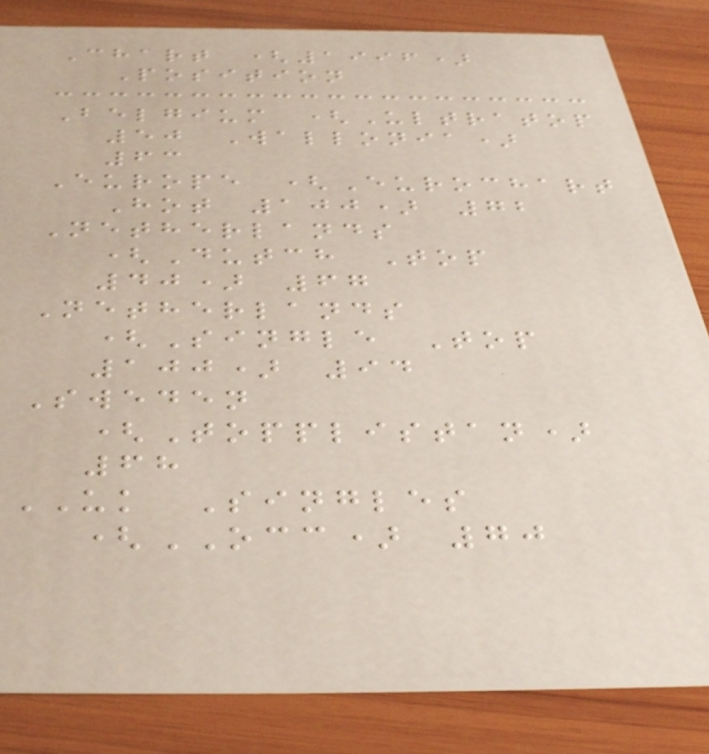Chart (1996)
Position
Belgium (Ultratop
50 Wallonia)
63
Europe (Eurochart
Hot 100) 72
Netherlands
(Dutch Top
40) 67
Netherlands
(Single Top
100) 94
Sweden
(Topplistan)
68
UK Singles
(OCC) 70
